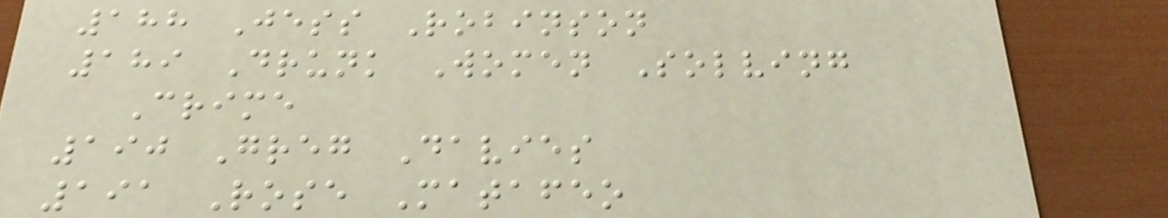188 Jess Robinson
189 Drunk Women Solving
Crime
190 Greg Davies
191 Rose Matafeo
